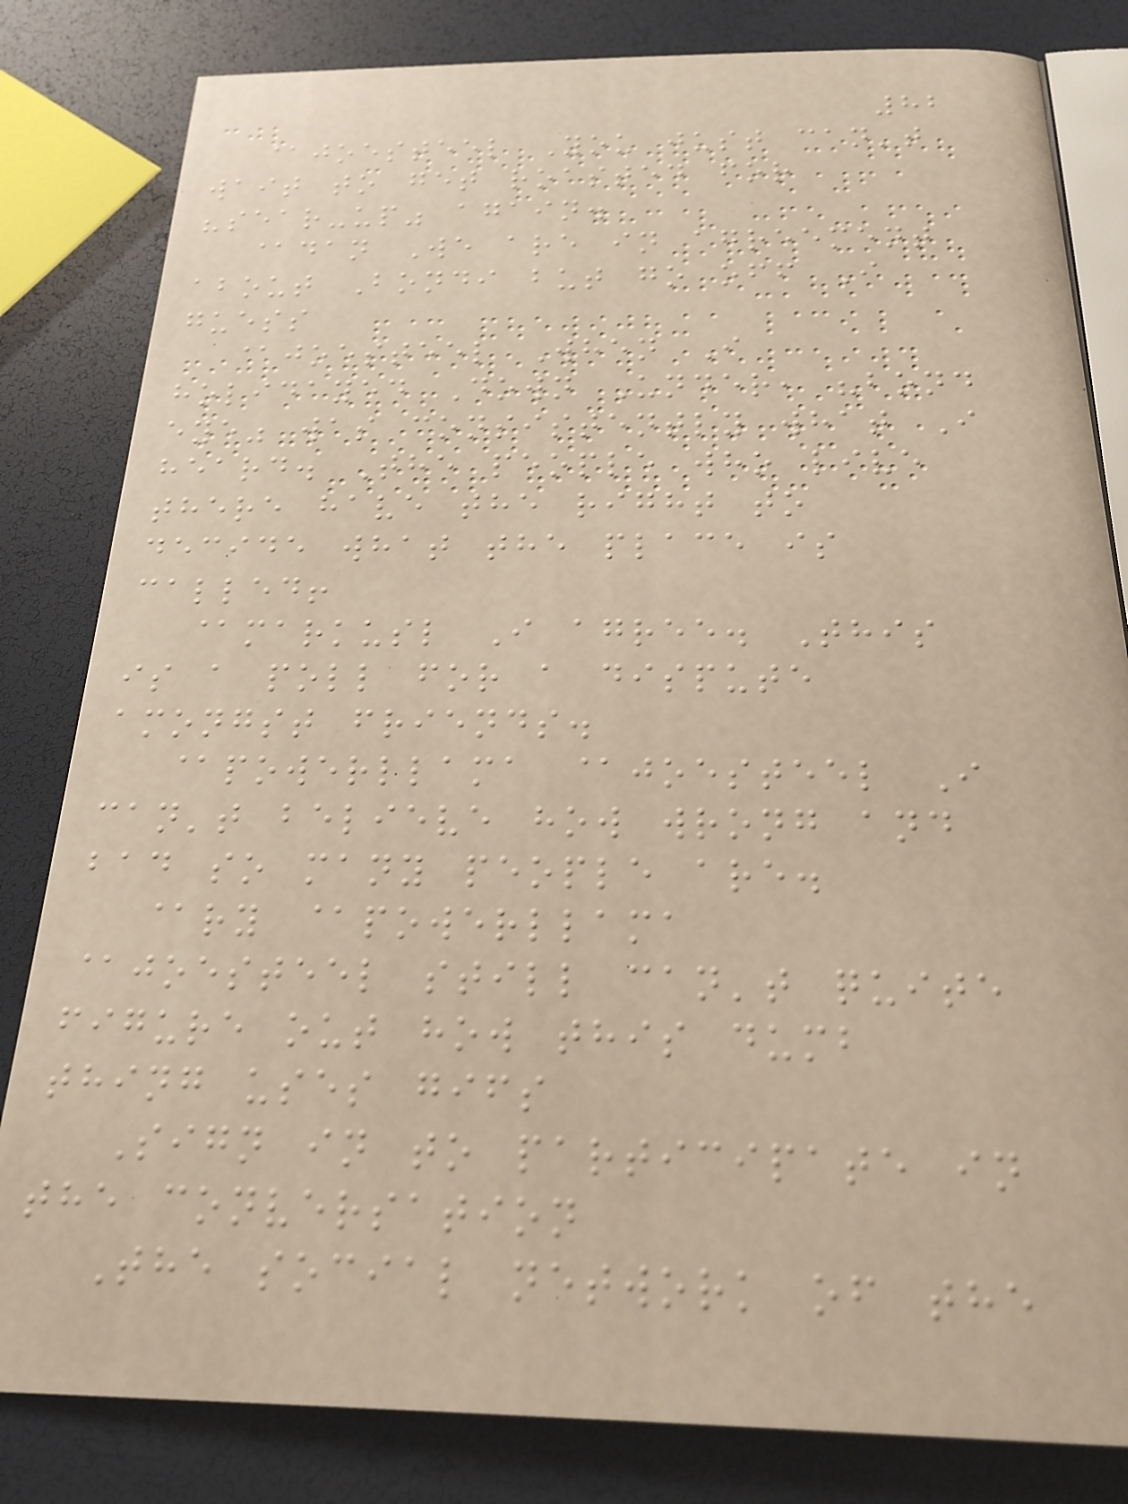82
@joesteel You just can't
wait to get roasted for
"sear-up" again.
@dan We are in agreement
about Bondi but go off I
guess
@joesteel When I
holidayed Down Under, "bond
eye" was consistently what I
heard. The people who live
there have the right to
decide what the place is
called!
@markusl I agree. This
is a poll for a dispute
amongst friends.
@powerllama @joesteel I
can't believe how wrong and
bad so many people are.
@ry @powerllama
@joesteel still can't quite
figure out how this dumb
thing uses gifs
Sign in to participate in
the conversation
The social network of the
